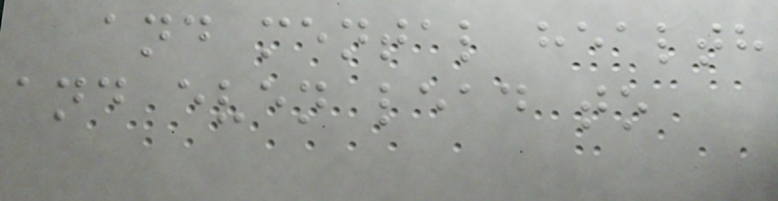and mental health
and even lead to
